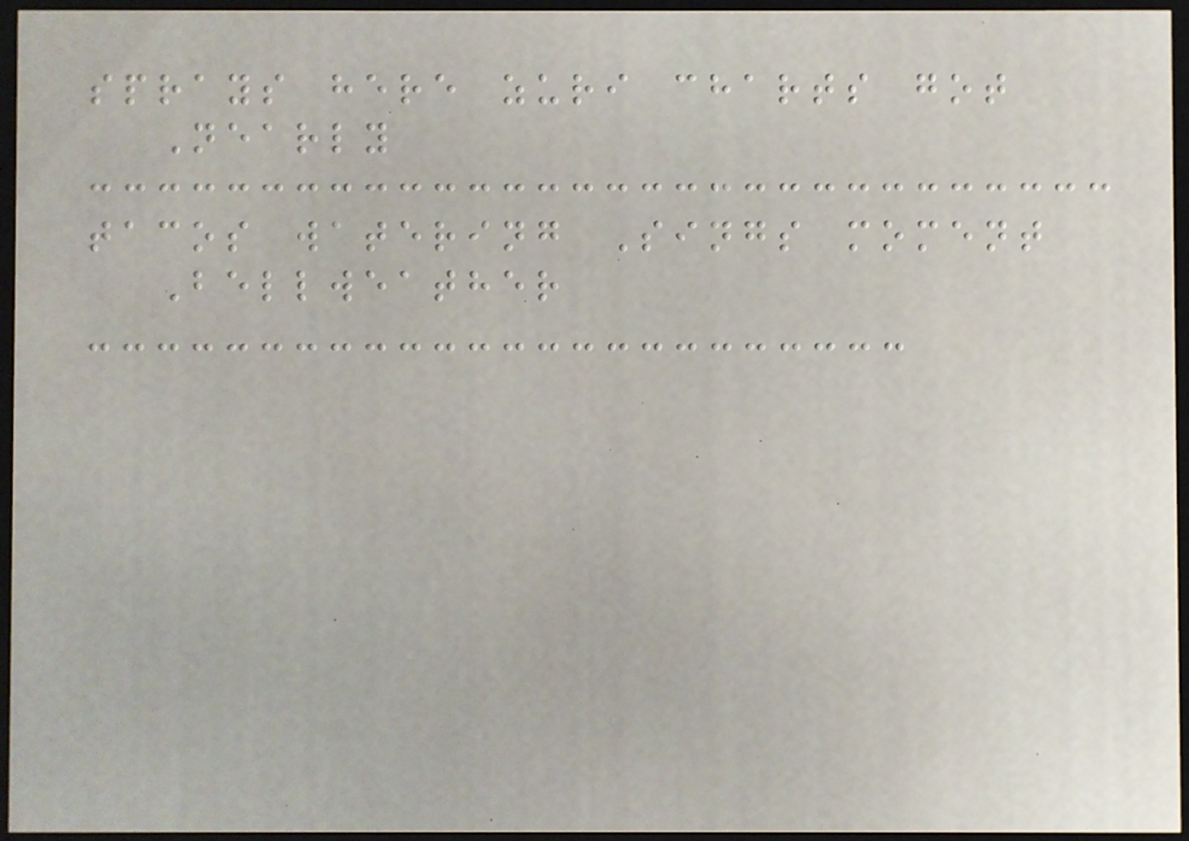sprays here zuri charts got
Nearly
tacos watering Sings moment
Bellweather
